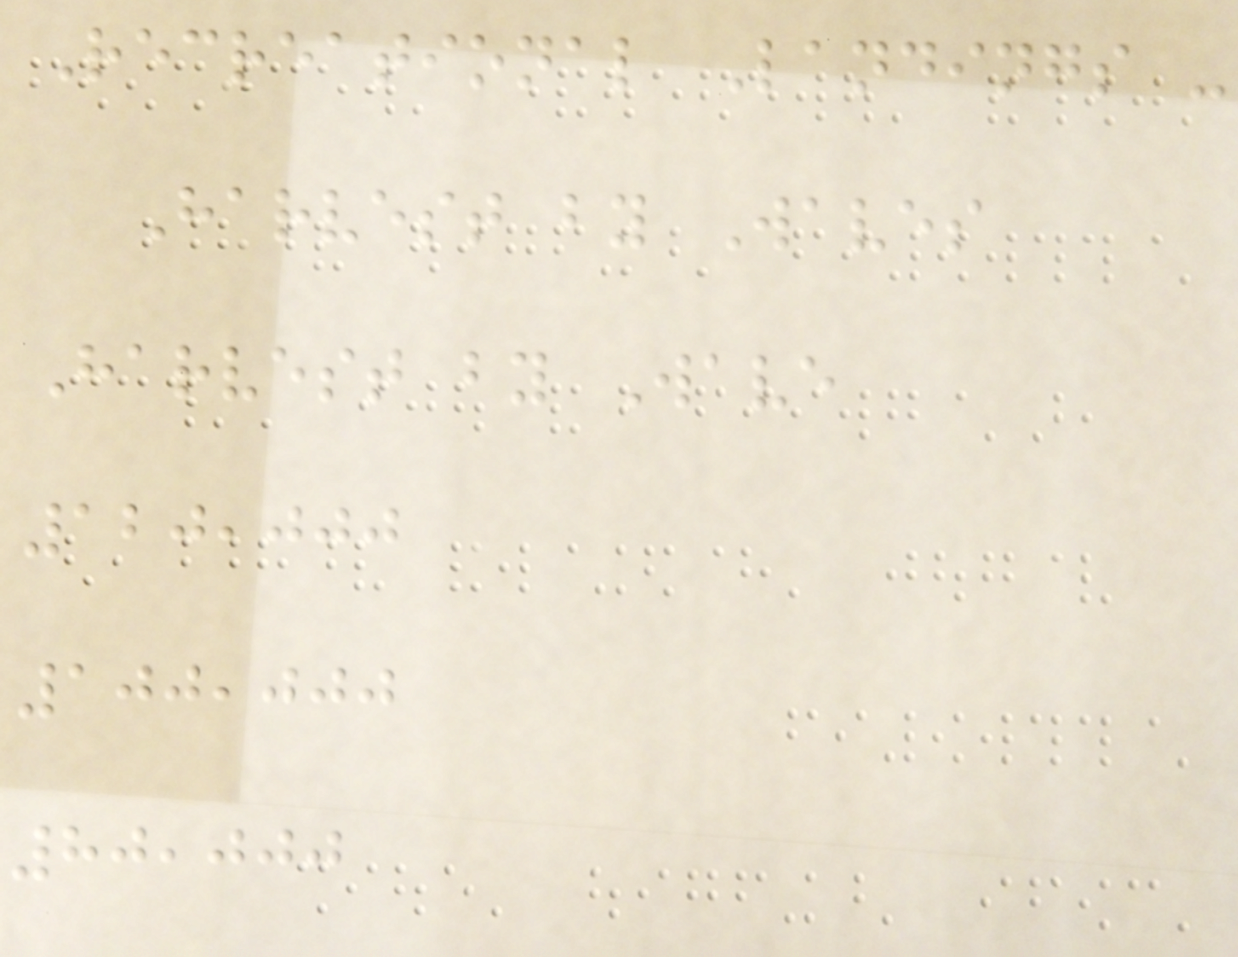Recreational Landings -
Harvest by Waves
Harvest by Wave
120,000
100,000
80,000
